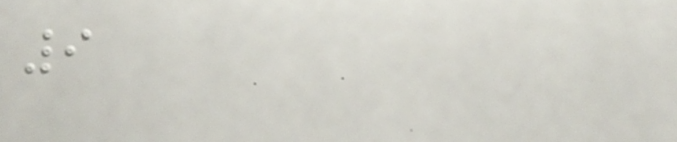9
